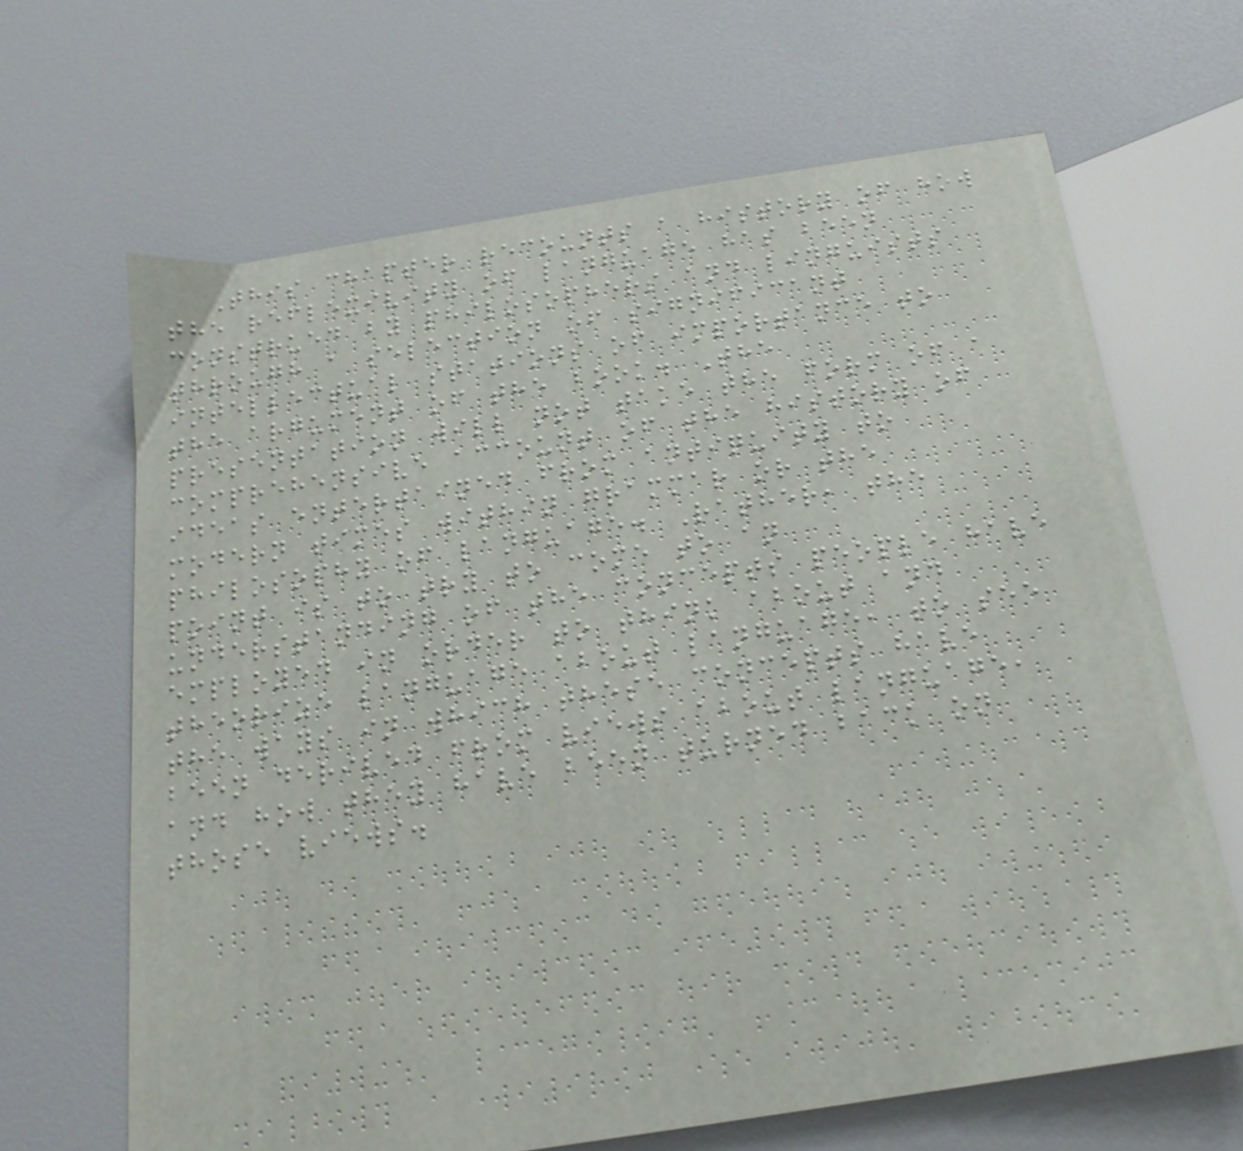This chapter recounts a history of how
the reflexivity of language has been
construed by philosophers and linguists
through a selection of significant
intellectual stations of importance to
the argument of the book. The
presentation will not take the form of a
comprehensive account of the history of
ideas entertained from antiquity to
modern times within grammar or the
philosophy of language. Rather, the
point is to try to come to an
understanding of the concepts people have
employed in order to think about and
theorize language about language, to see
the ways in which these concepts have
been derived from views about language,
and how they have been turned back on
those views.
